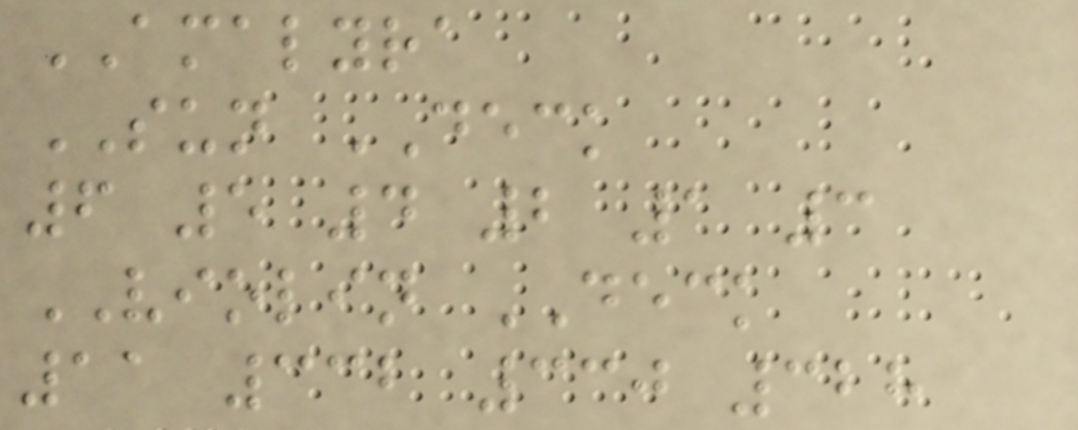AMALYRA
SUN DECK
6 5 4 2 1 3
VIOLIN DECK
11 332 330 328
